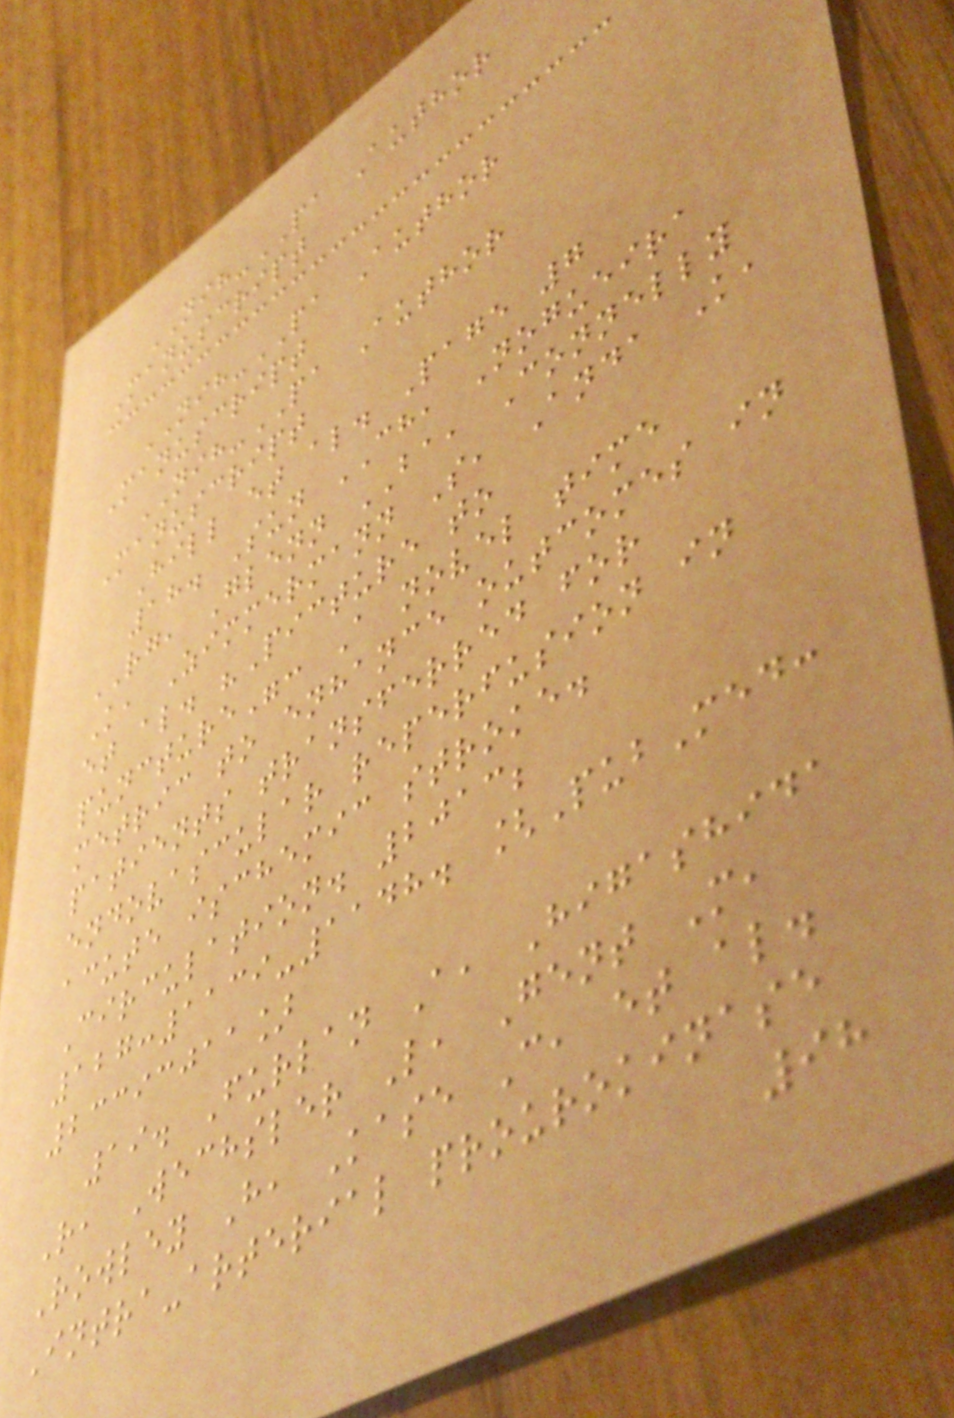NIH-PA Author
Manuscript
NIH-PA Author
Manuscript
NIH-PA Author
Manuscript
Hill et al. Page 7
18. Sun CH, Nogueira
RG, Glenn BA, Connelly
K, Zimmermann S, Anda K,
et al. "Picture to
puncture": A novel time
metric to enhance outcomes in
patients transferred for
endovascular reperfusion in
acute ischemic stroke.
Circulation. 2013;
127:1139-1148. [PubMed:
23393011]
19. Furlan A, Higashida
R, Wechsler L, Gent M,
Rowley H, Kase C, et al.
Intra-arterial prourokinase
98
